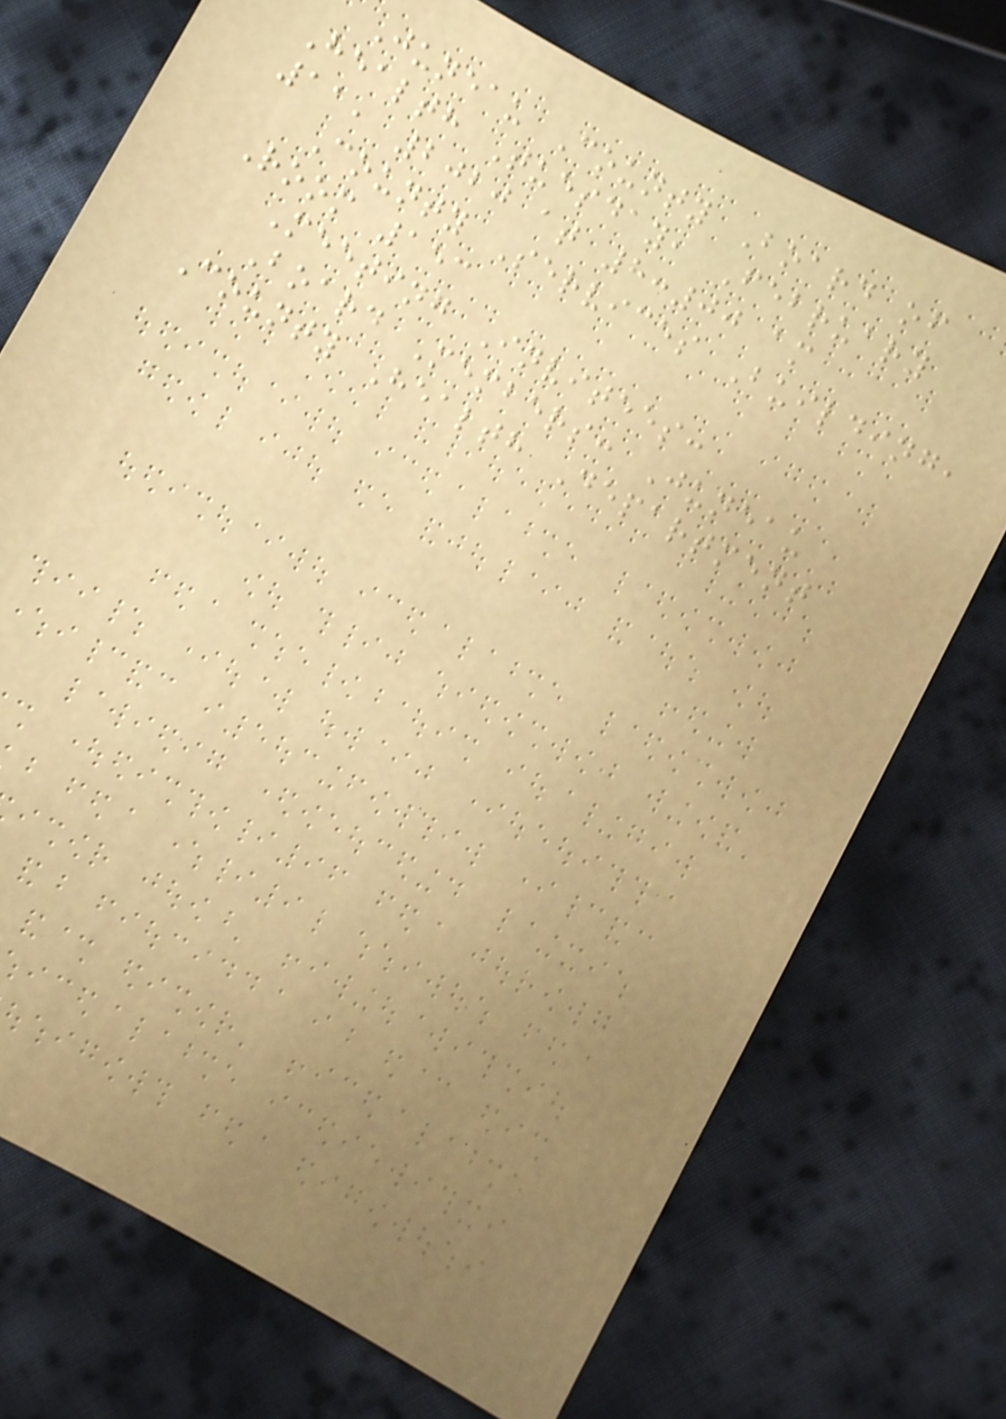Juneau County Board of
Health Tuesday, February
11, 2020 at 8:00 am
County Services Building,
Room 153
Meeting Invitees:
Board Members: Juneau
County Health Department
